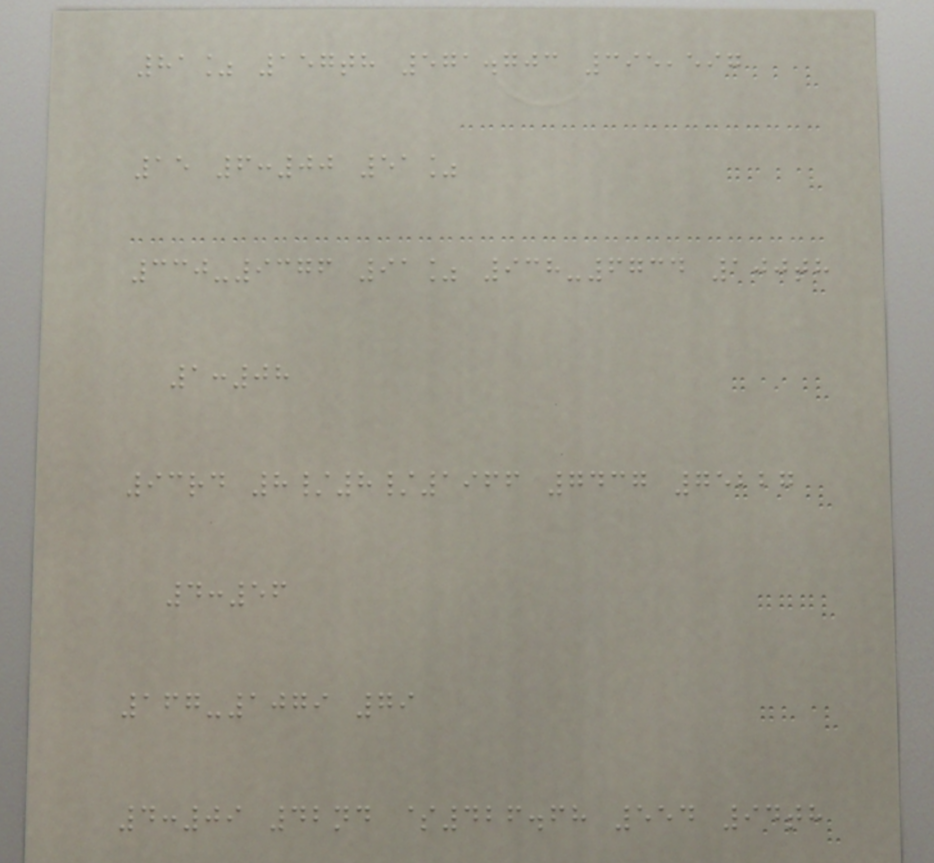81% 157th 571.703 395,597
15 6:00 51%
330-9376 91% 938-6734 100th
1:08
93rd 8/8/1966 7437 75227
4:56
167-1079 79
4:09 42nd $426.68 554 94th
